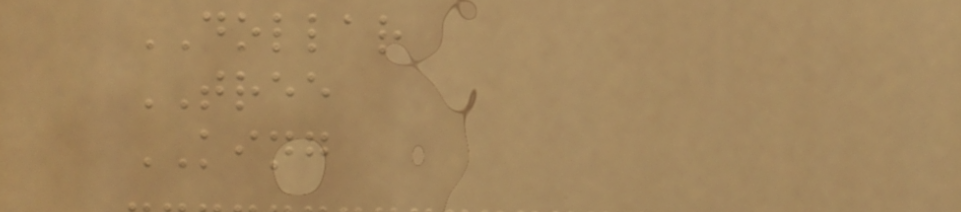DOLLAR
TREE
KING
